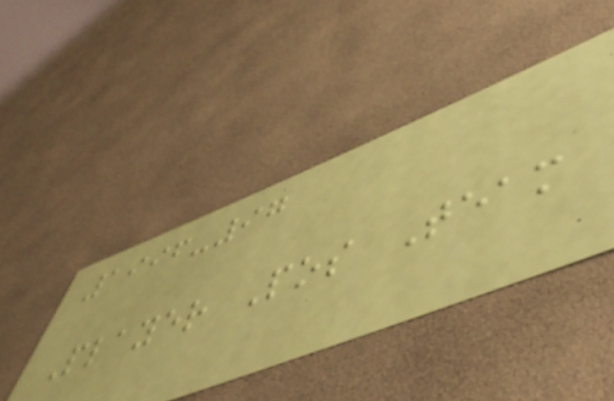1996-97
Player Pos Team
